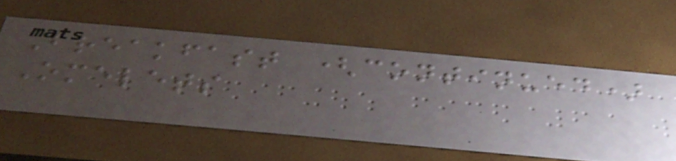Breakfast (continued)
Omelets
